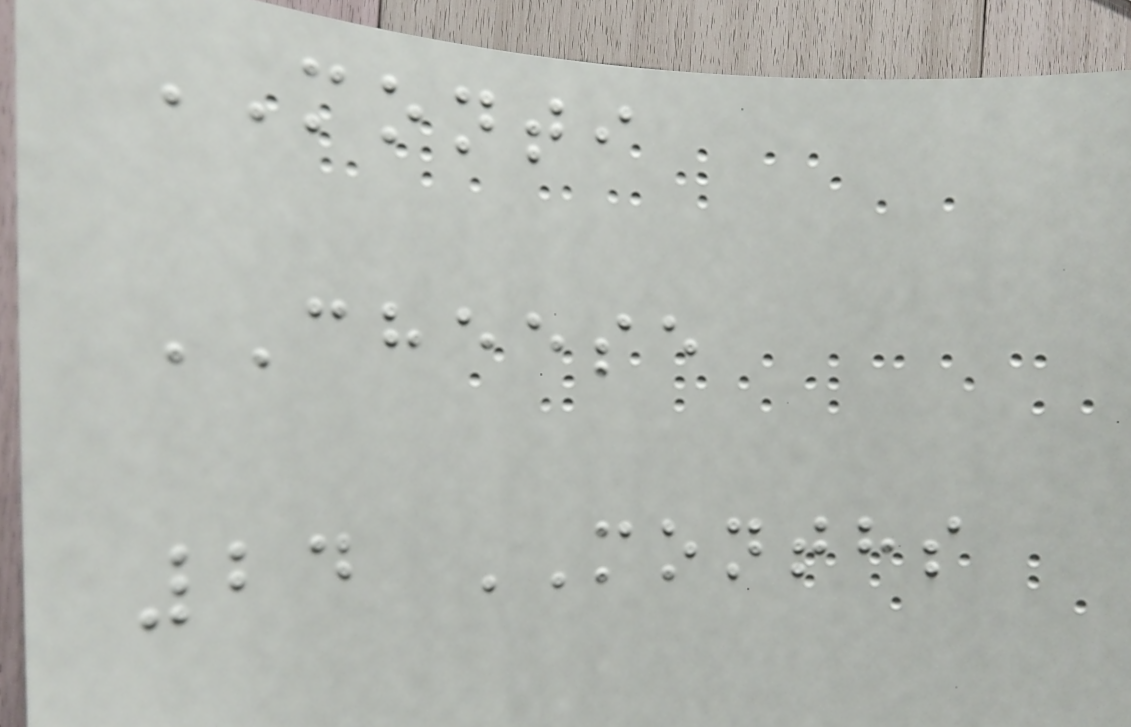MONTI
CHEESE
24 MONTHS
